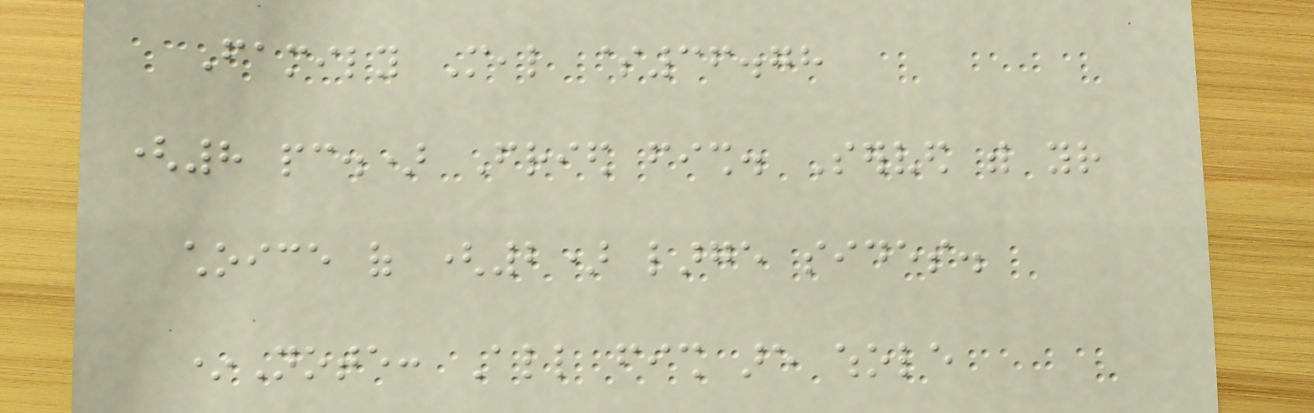Family Meal $36.78
(8 pc.) Fried fish. Served with your
choice of (2) large sides.
*Note: All fish are whole
